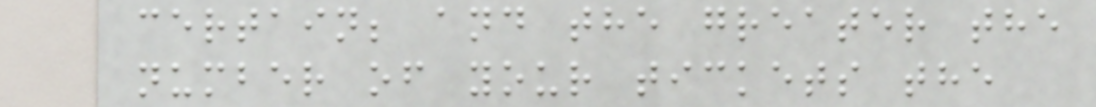certain; and the greater the
number of your tickets the
